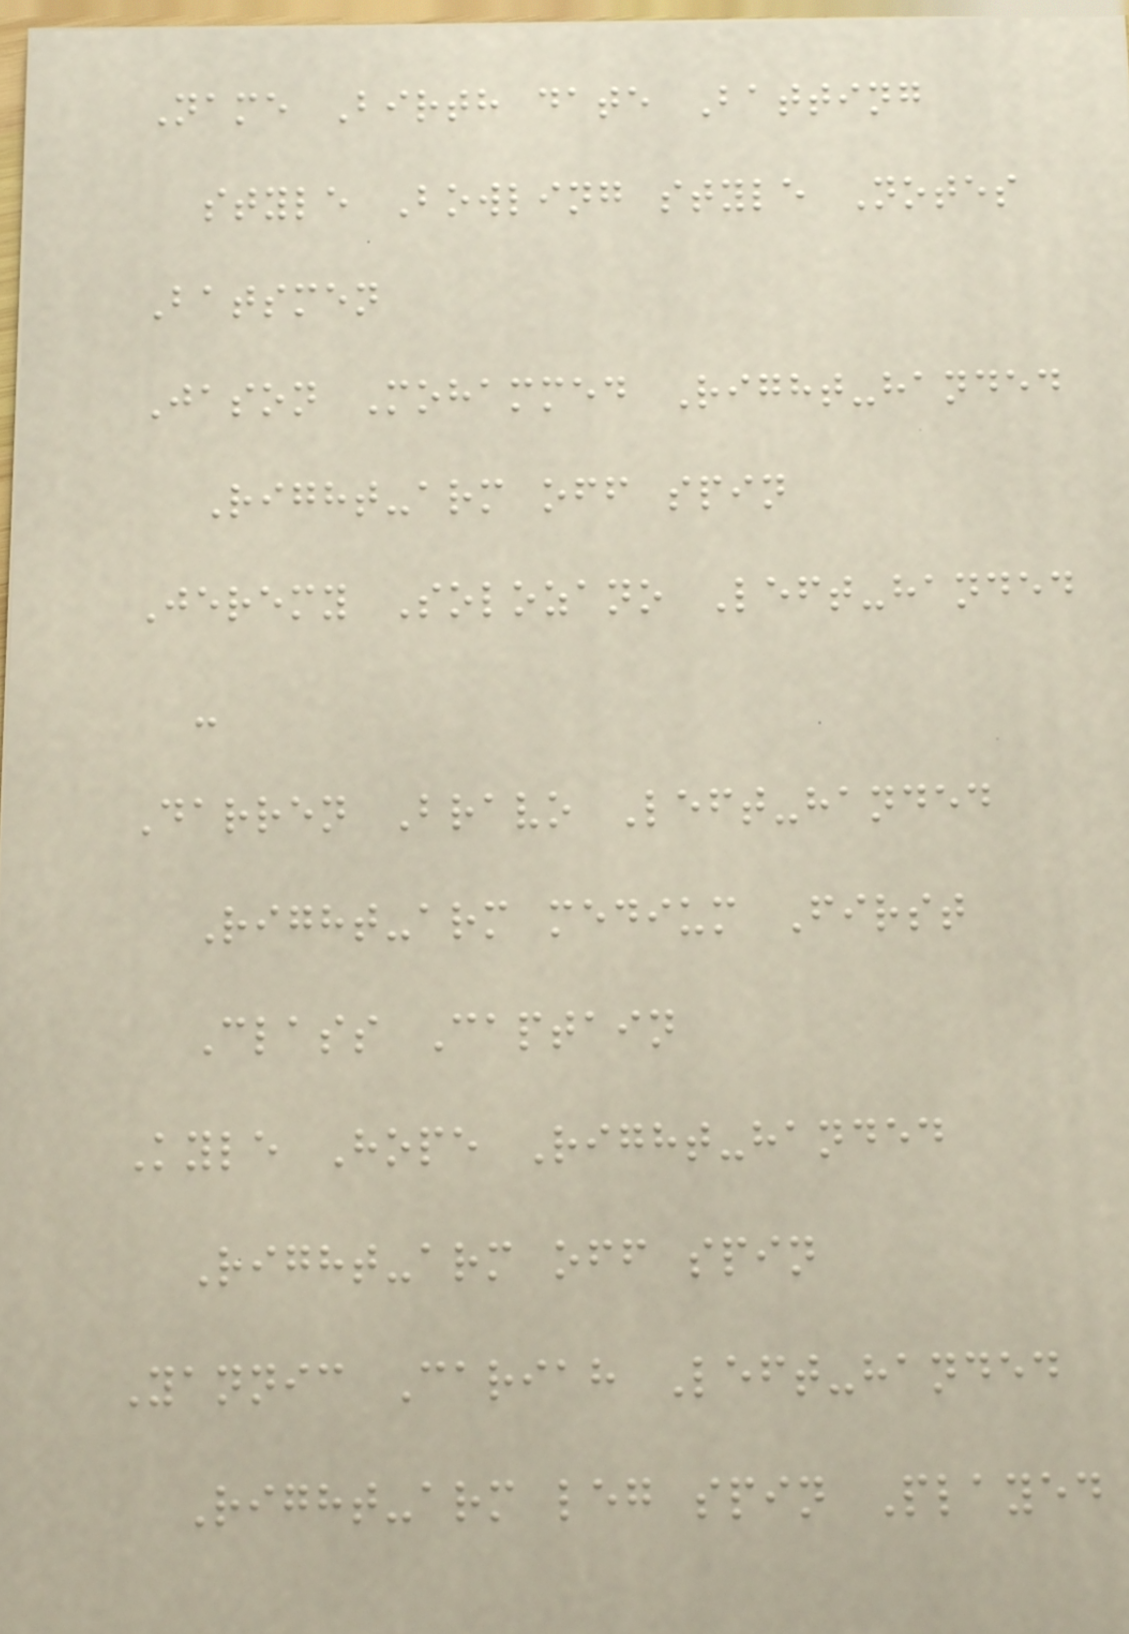Name Birth date Batting
style Bowling style Notes
Batsmen
Jason Mohammed Right-handed
Right-arm off spin
Jeremy Solozano Left-handed
-
Darren Bravo Left-handed
Right-arm medium First
Class Captain
Kyle Hope Right-handed
Right-arm off spin
Yannic Cariah Left-handed
Right-arm leg spin Played
